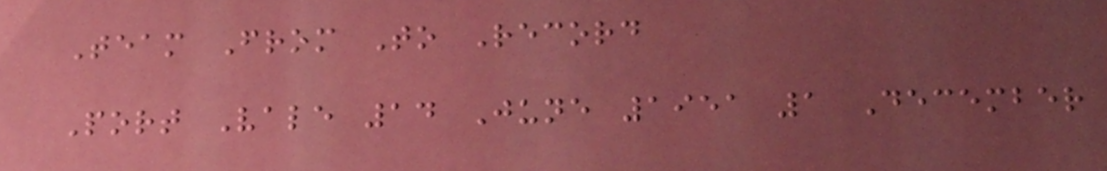Team From To Record
Port Vale 14 June 1951 1 December
